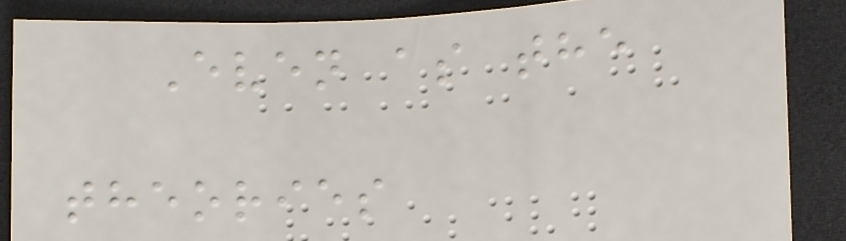Even as the
theories
